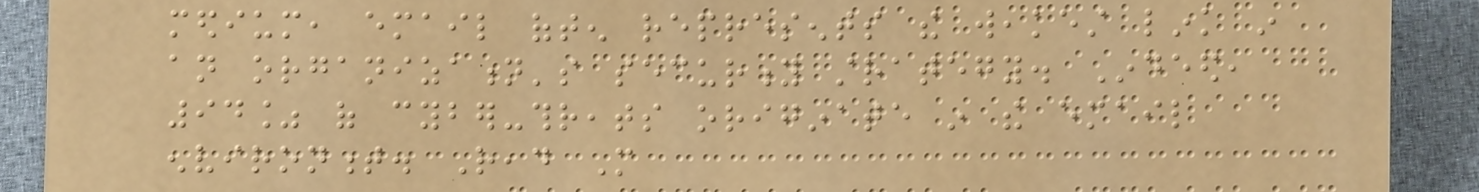medium, email often represents the weakest link in
an organization's security strategy. Indeed,
94% of cyber-threats originate in the email
environment. Read More
